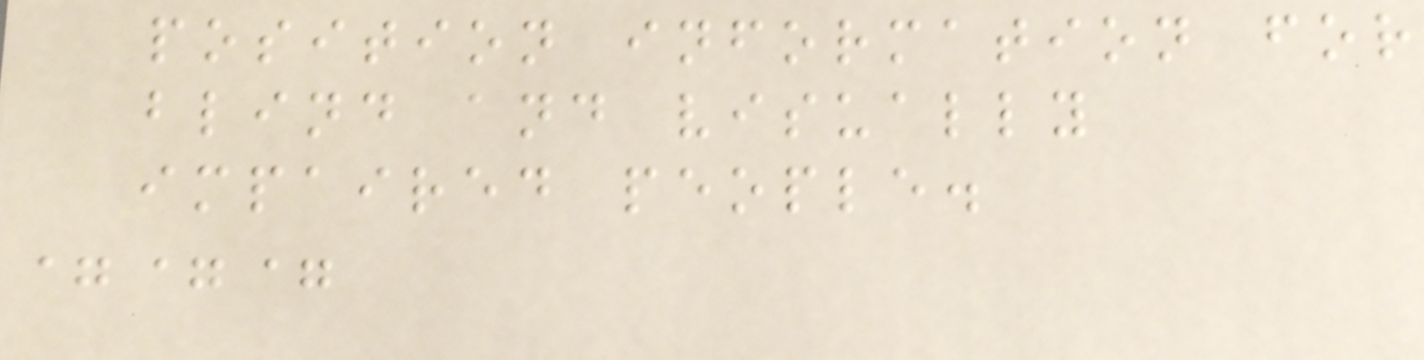position information for
blind and visually
impaired people.
===
